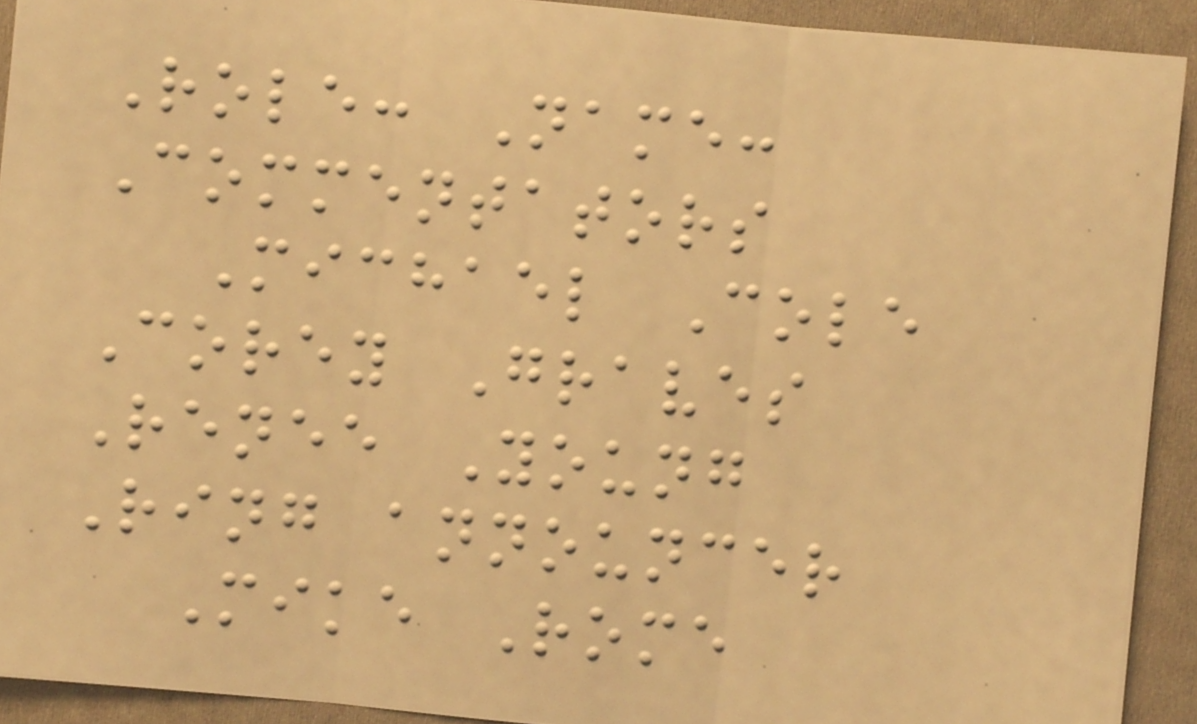Role: Name:
Commentators
Michael Cole
Corey Graves
Renee Young
Ring announcer
Mike Rome
